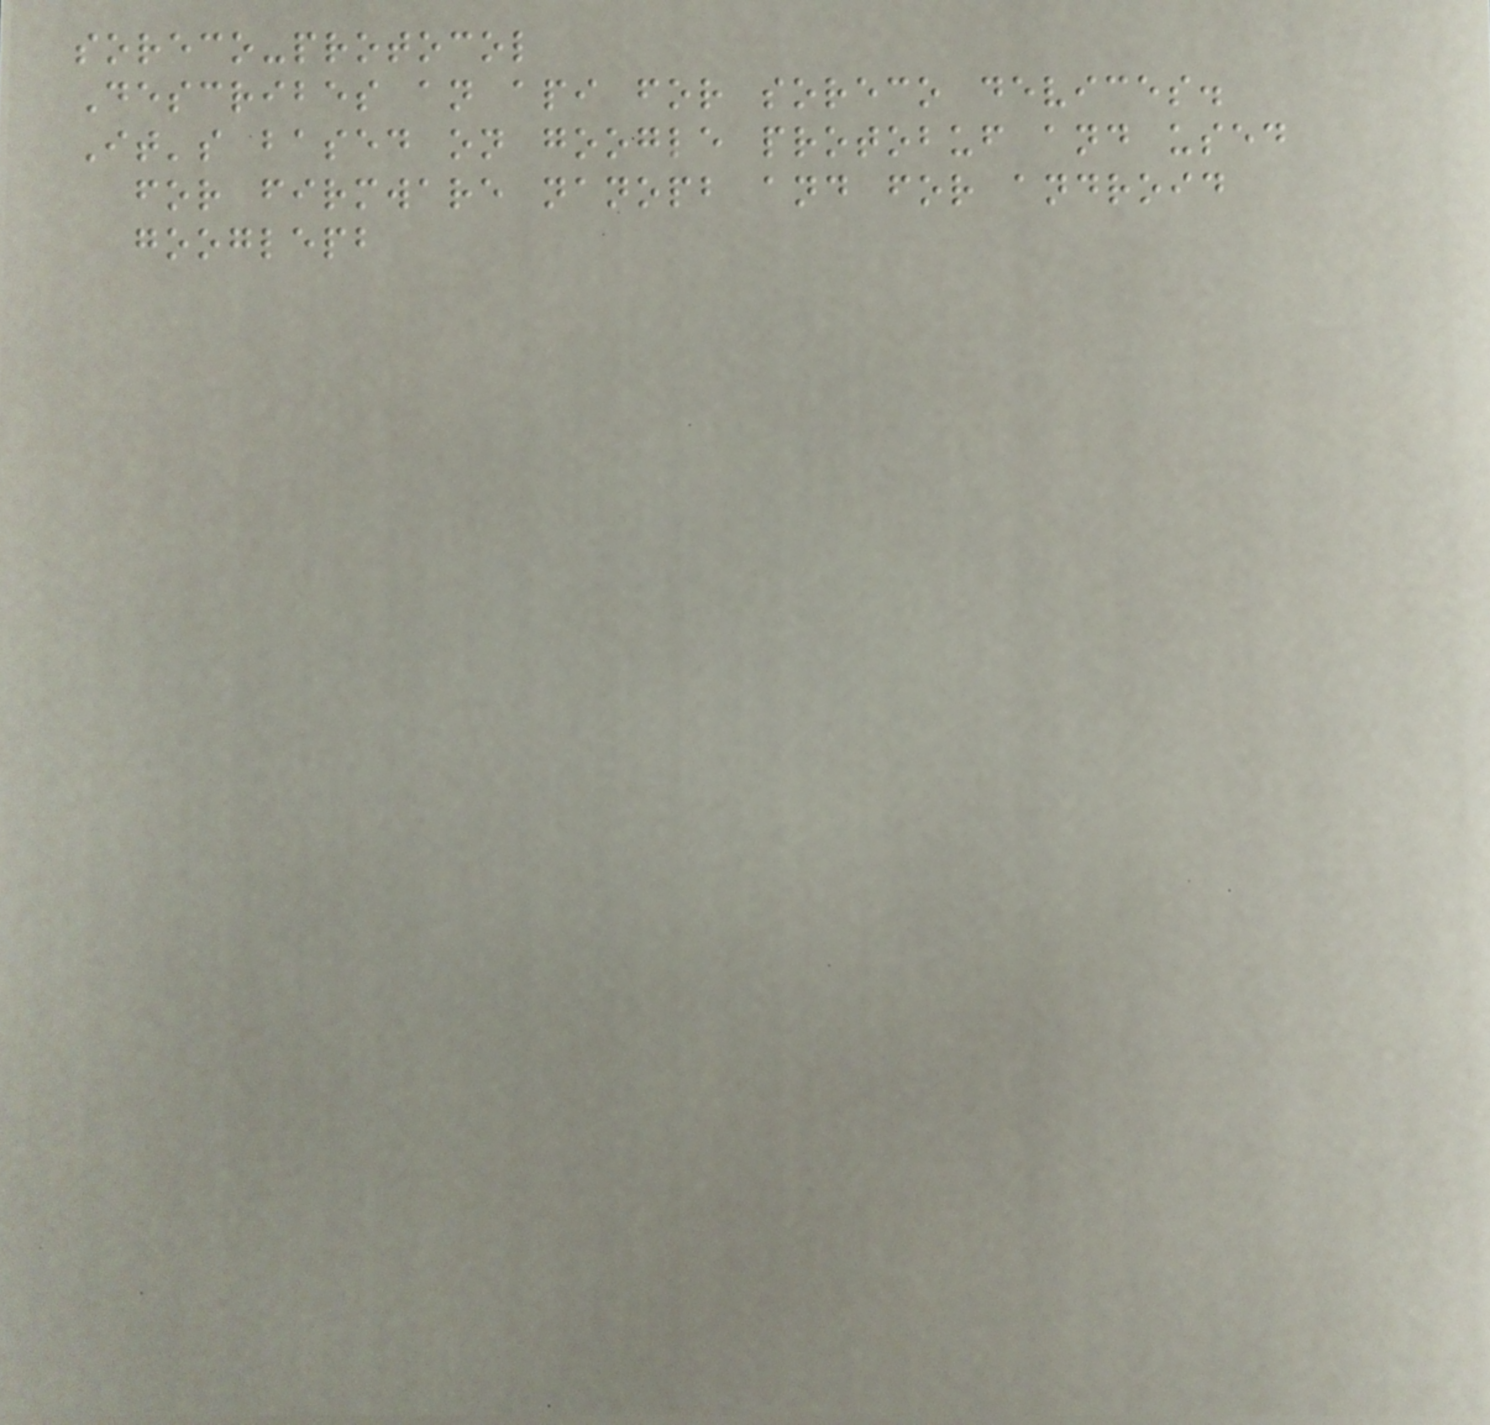soreco-protocol
Describes an api for soreco devices.
It's based on google protobuf and used
for firmware nanopb and for android
googlepb
